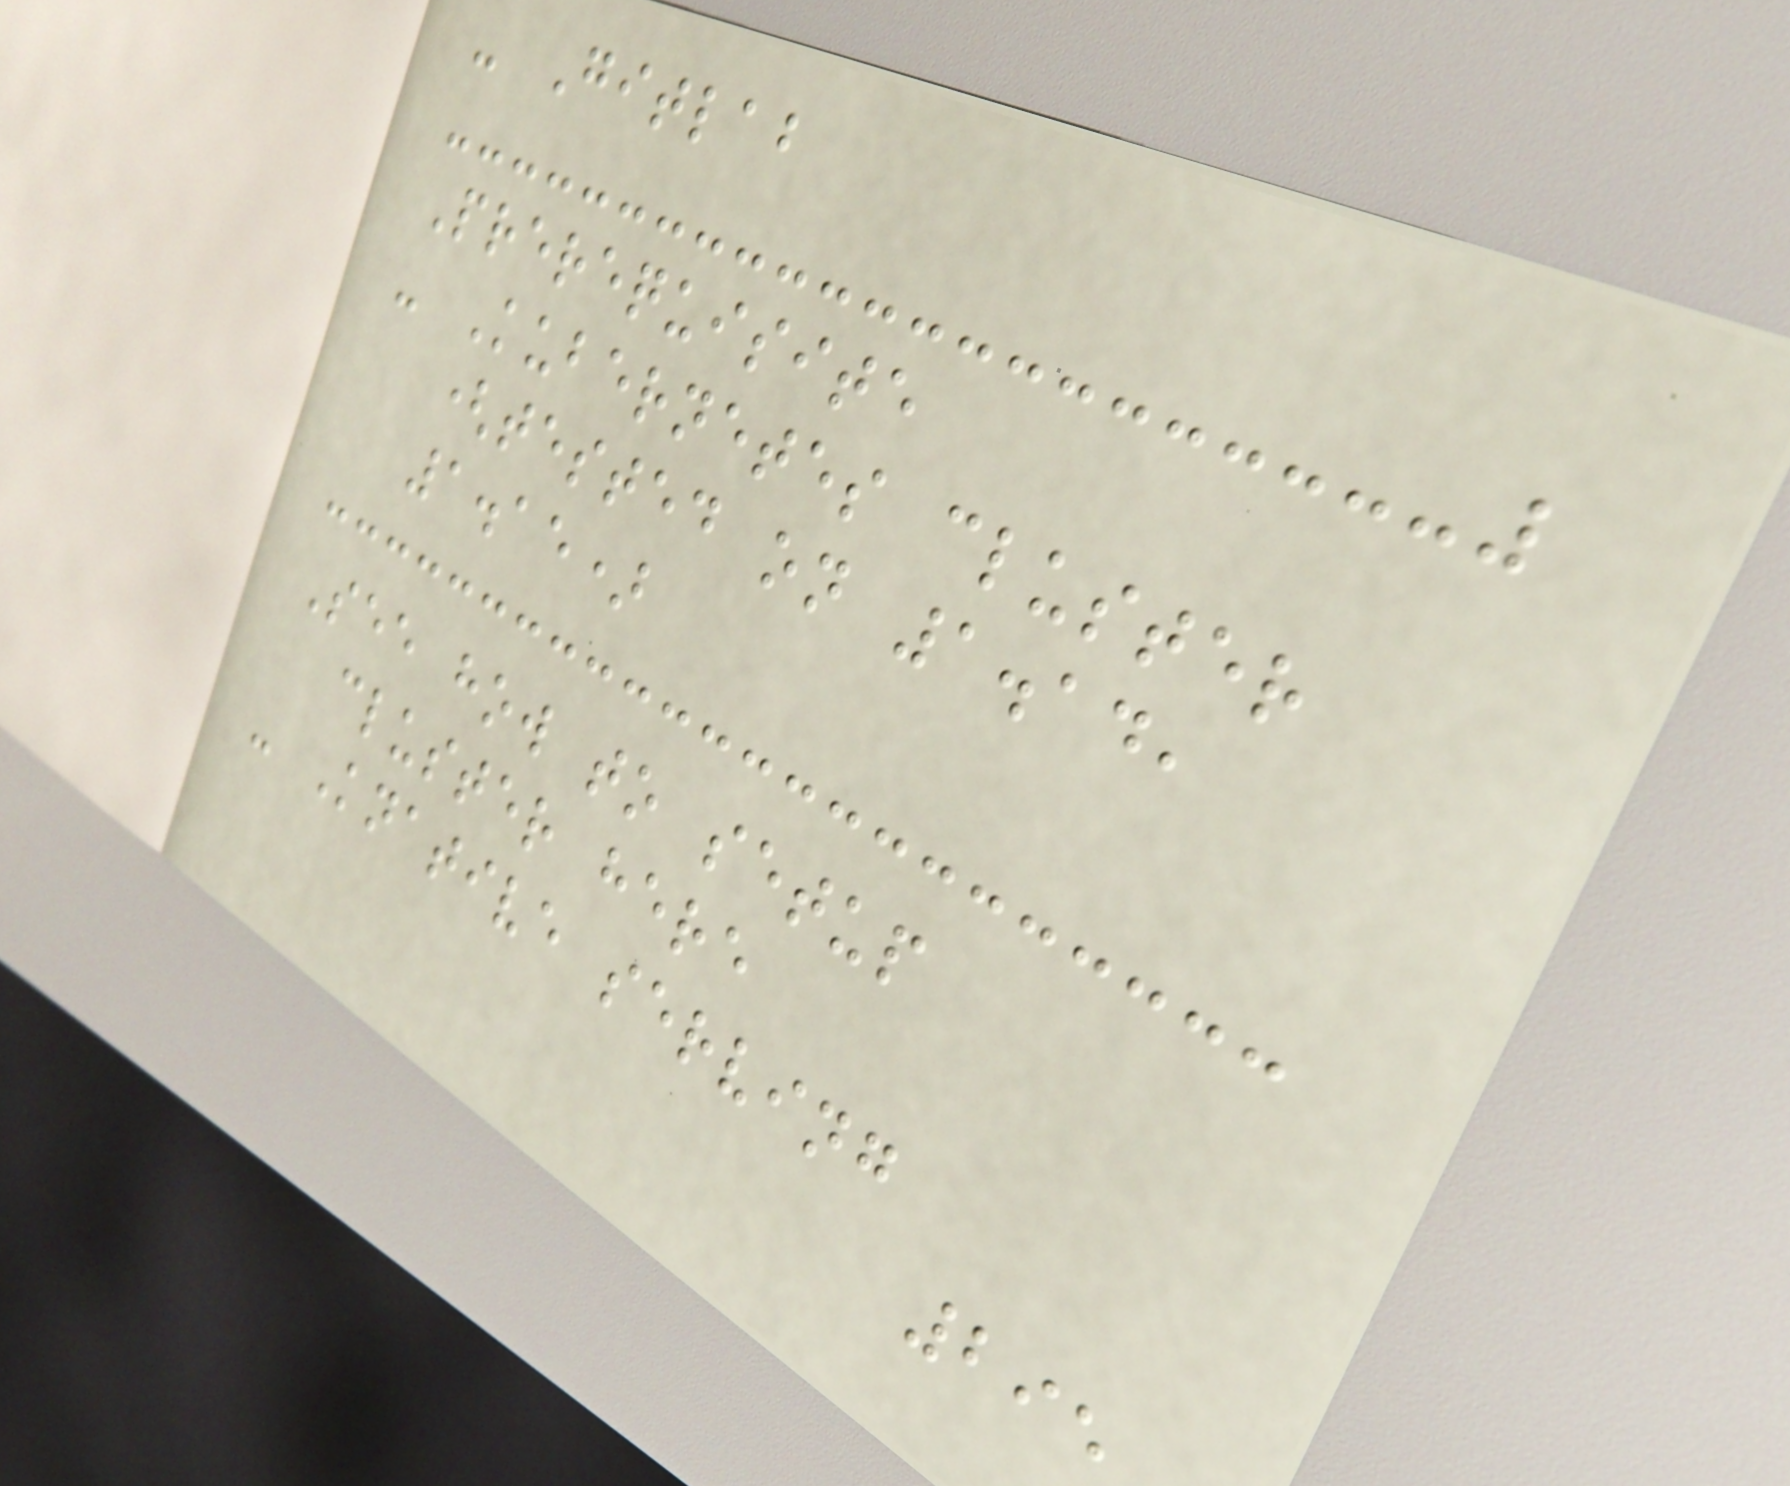- Gitlab
Prerequisite
- Kubernetes cluster
(tested on 1.14,
1.15)
See how to setup
cluster here
- Knative serving
295
